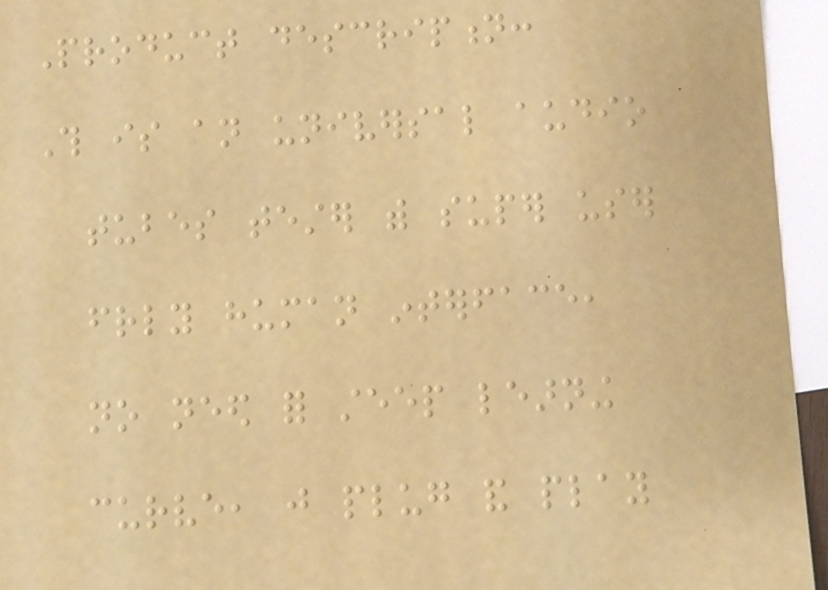Product description:
This is an universal audio
tubes tester with super user
friendly human interface,
no need for steep learning
curve, just plug and play
